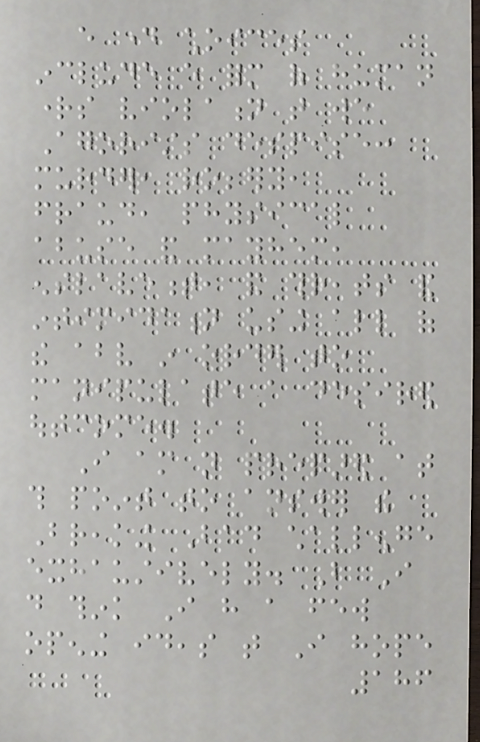every day choices
include every form of human
rights violation that we
Agorists despise:
murder, robbery,
fraud, physical
abuse and mayhem,
enslavement, and threats and
intimidation using all of
the above in order to
manipulate a desired
outcome.
I am not prepared at
this point to answer the
Breaking Bad challenge
exhaustively. But I
do think I have a few
opening ideas that I hope
186
